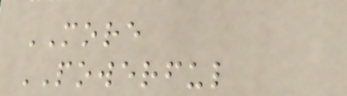MORE
POWERFUL
